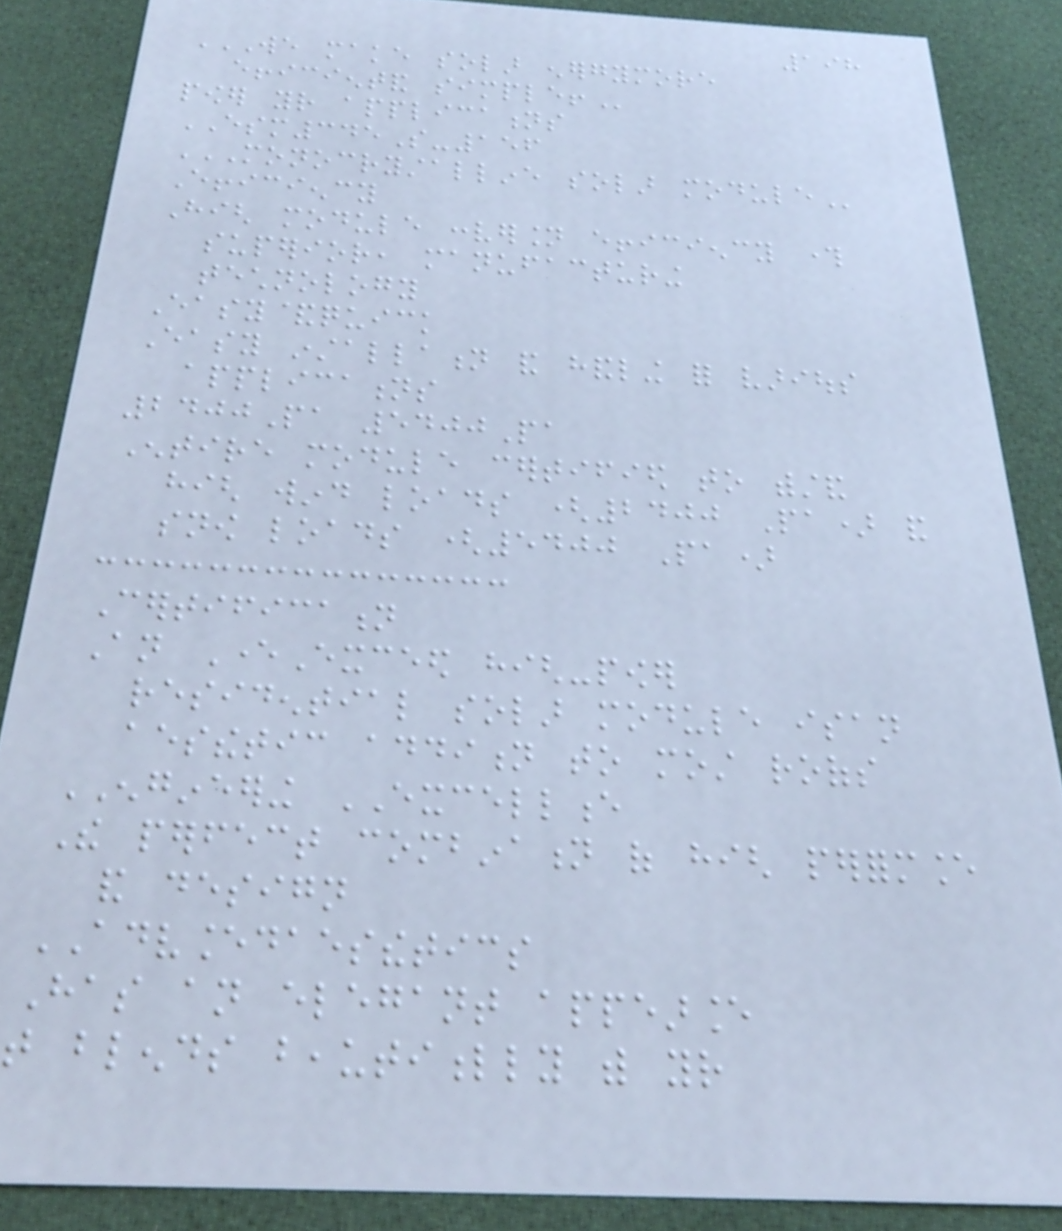198
WE MAKE SOLAR ENERGYMORE
EFFICIENTAND SIMPLE!
power your applications
ESM345S-156
MONOCRYSTALLINE SOLAR MODULE
Efficiency
High module conversion efficiency through
superior, manufacturing
technology
Easy&quick
Easy installation and handling for various
applications
2400Pa 5400Pa
Entire module certified to withstand
high wind loads (2400 Pa) and
snow loads (5400 Pa)
Certification
An EverExceed high-power
residential solar module isan
aesthetic addition to most roofs
ENGINEERING EXCELLENCE
The perfect combination of high performance
and design
ADVANCEDAESTHETICS
Has an elegant appearance
that blends beautifully with your
